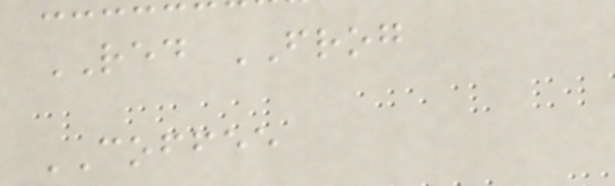RED FROG
COFFEE
